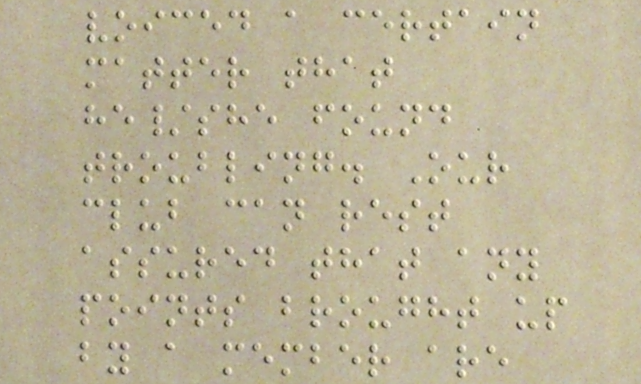voiced a certain
matter that
he/she found
troubling. Our
club can rest
assured that any
points brought up
by a member are
